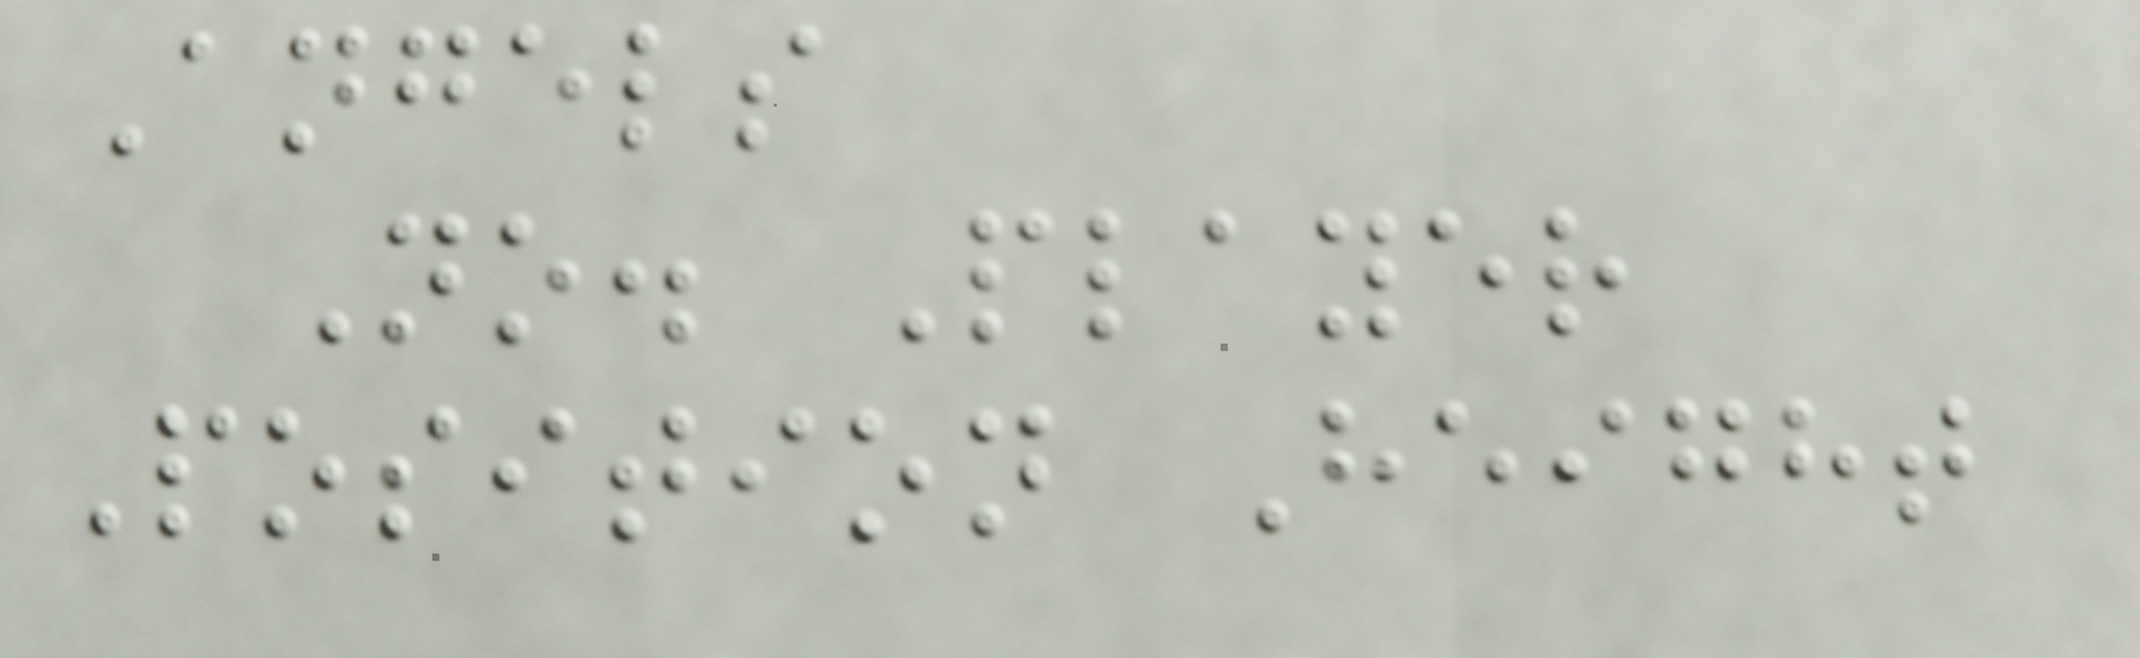Angels
No. Player
Position Height
